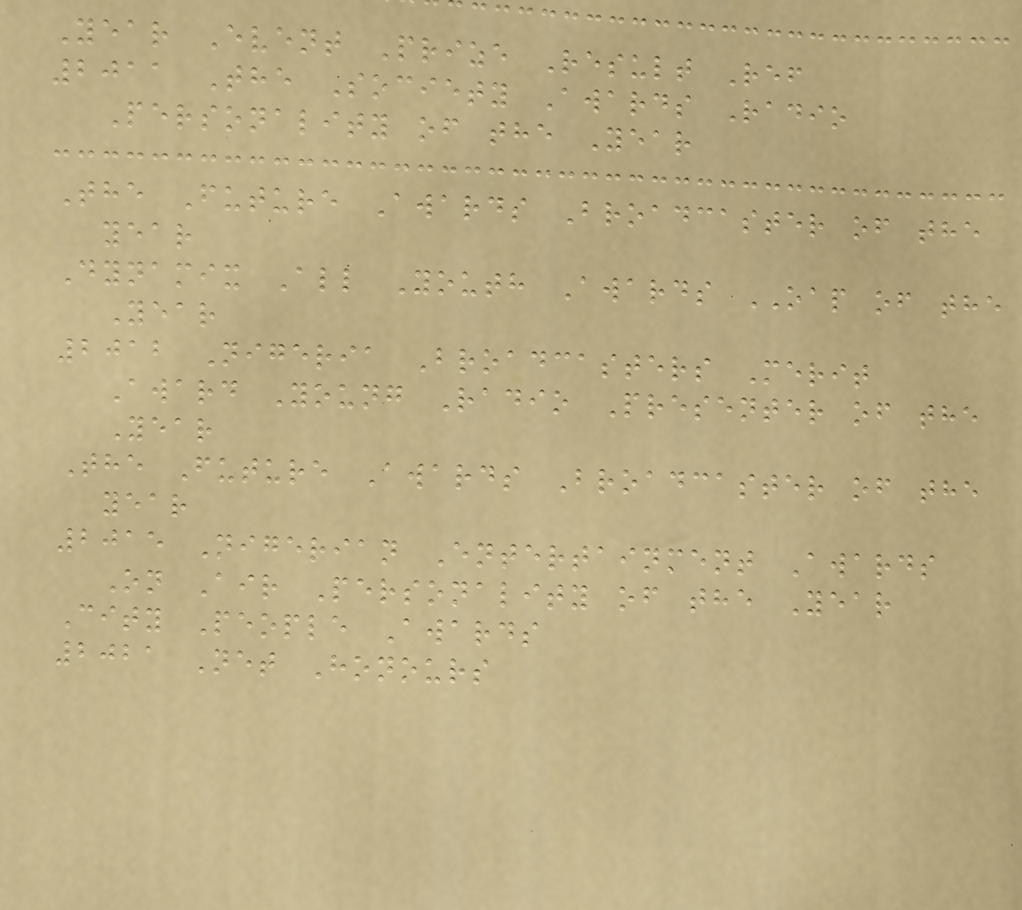Year Event Prize Result Ref
2011 The Society Awards Radio
Personality of the Year
The Future Awards Broadcaster of the
year
Dynamix All Youth Awards OAP of the
Year
2012 Nigeria Broadcasters Merit
Award Young Radio Presenter of the
Year
The Future Awards Broadcaster of the
year
2015 Nigerian Entertainment Awards
On Air Personality of the Year
City People Awards
2021 Net Honours
